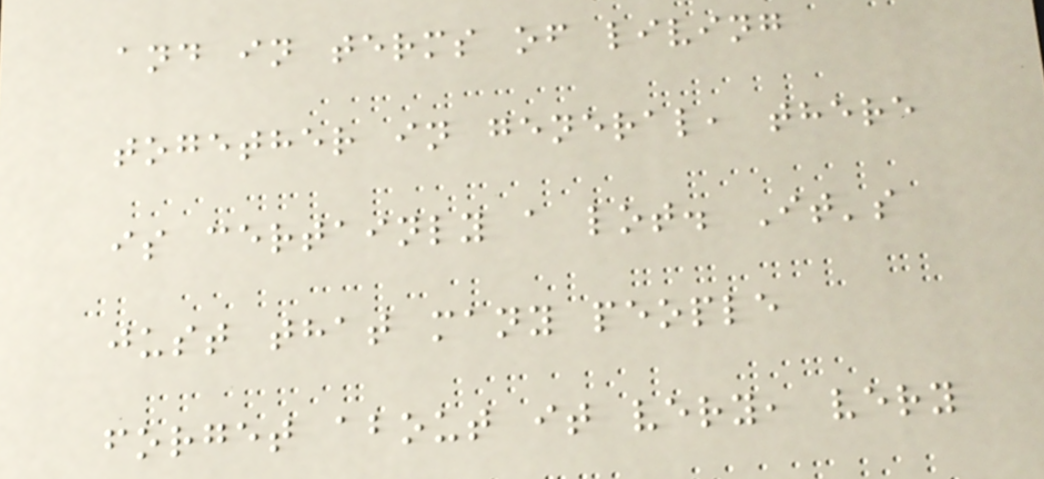and in terms of living
together in general, there
is certainly a lot. It's
just that many people
forget about it very, very
